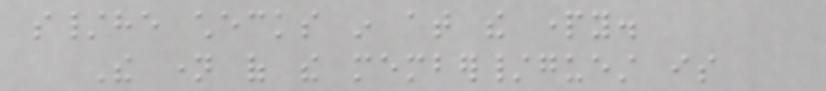s/he checks in at the party.
The name of the member/guest is
